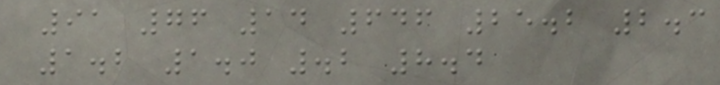91 76 14 646 25.2 2.3
1.2 1.0 .2 8.4
